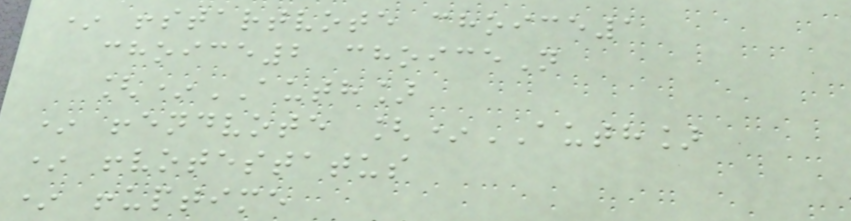* !startvote choice1
choice2 choiceN
[*AUTH]
* !endvote [*AUTH]
* !votestatus
* !uptime
